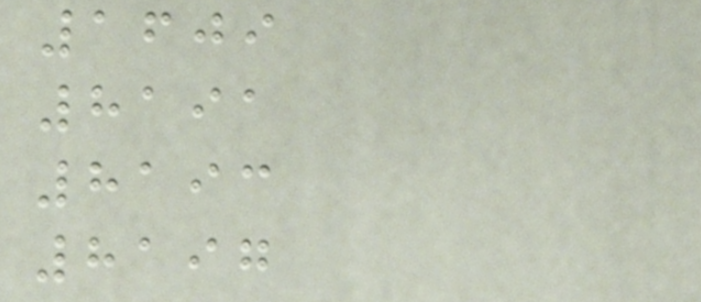1609
8191
8193
8197
